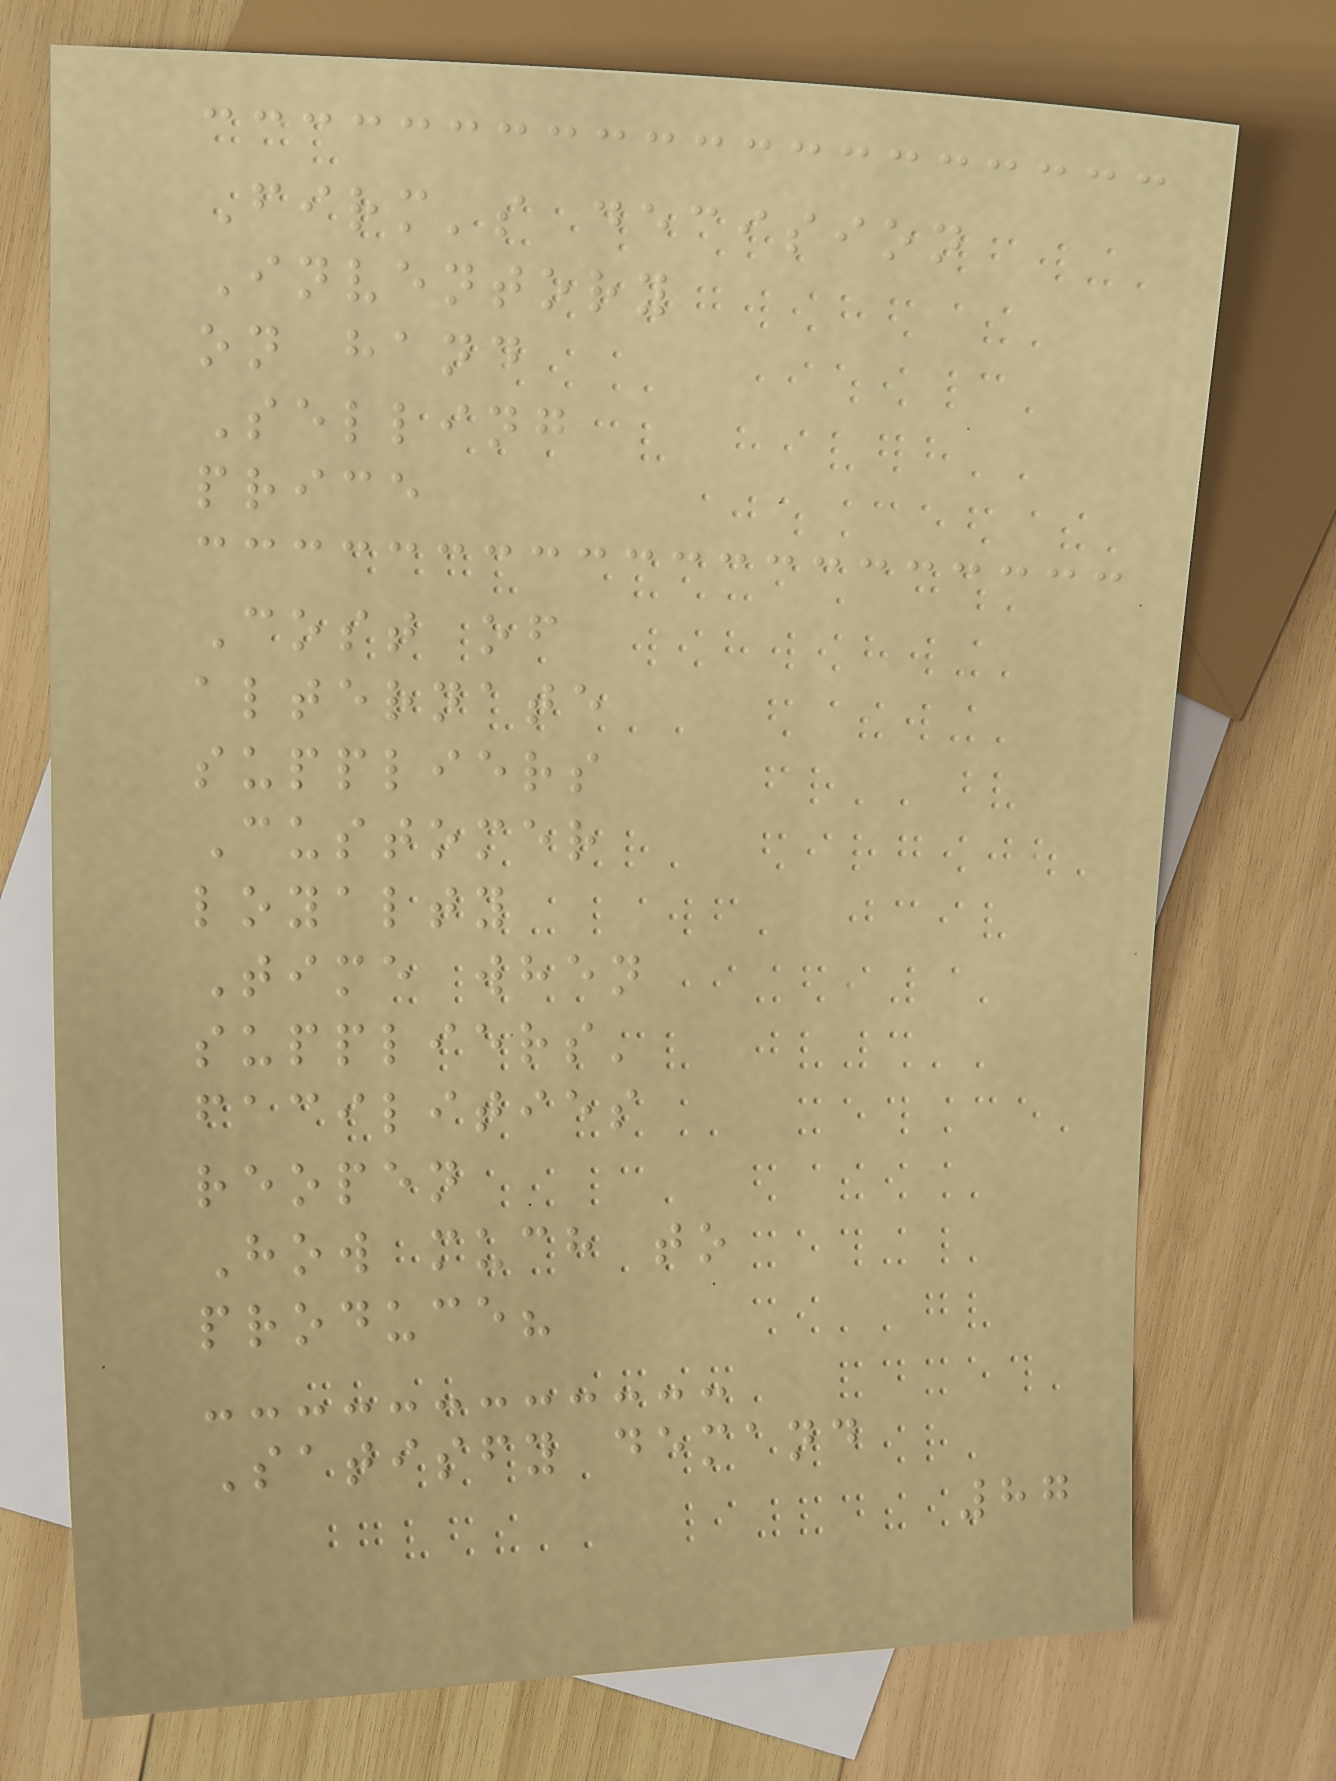Firm's decision
Inventory
on hand
Selling
price
Cost of
alternate
suppliers
Customer
loyalty
Time when
suppliers'
facilities
reopen
How much to
produce?
Satisfy demand
87
